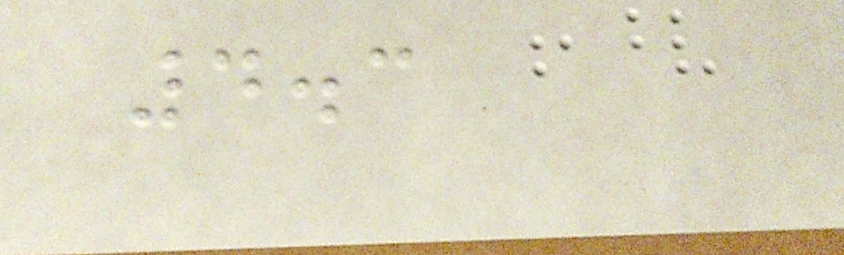4.3
